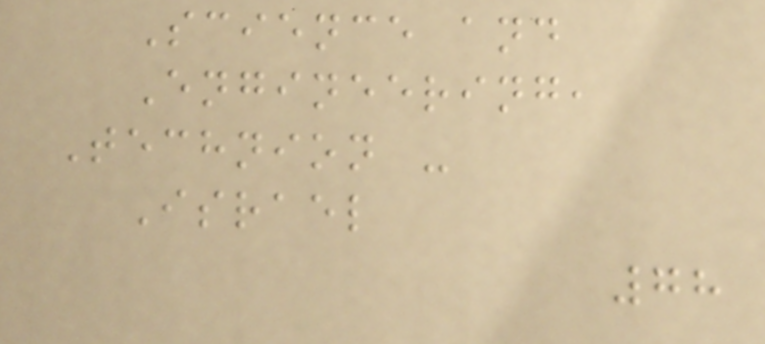Science and
Engineering,
Technion -
Israel
78
